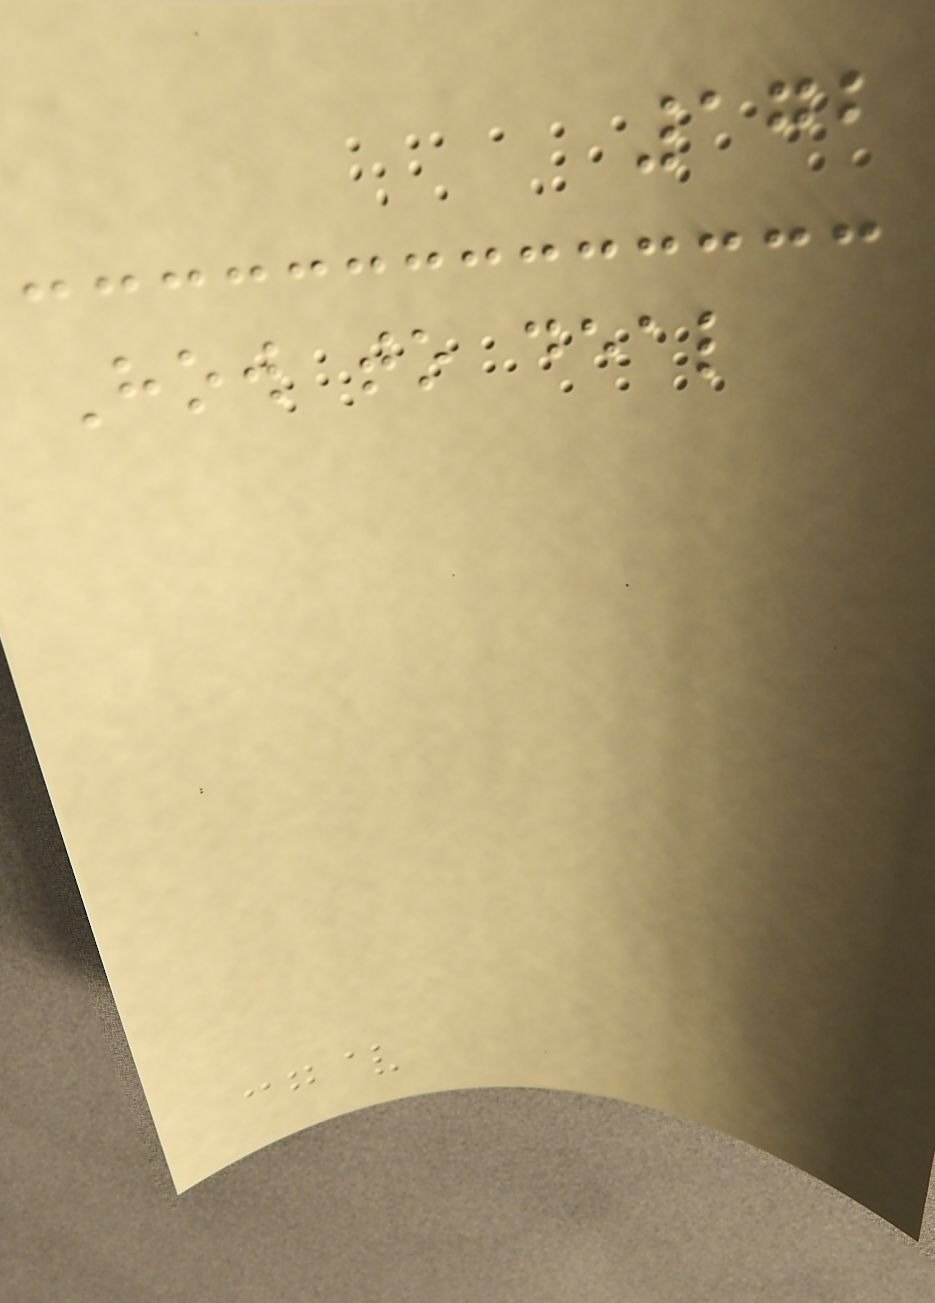172
How to deal
